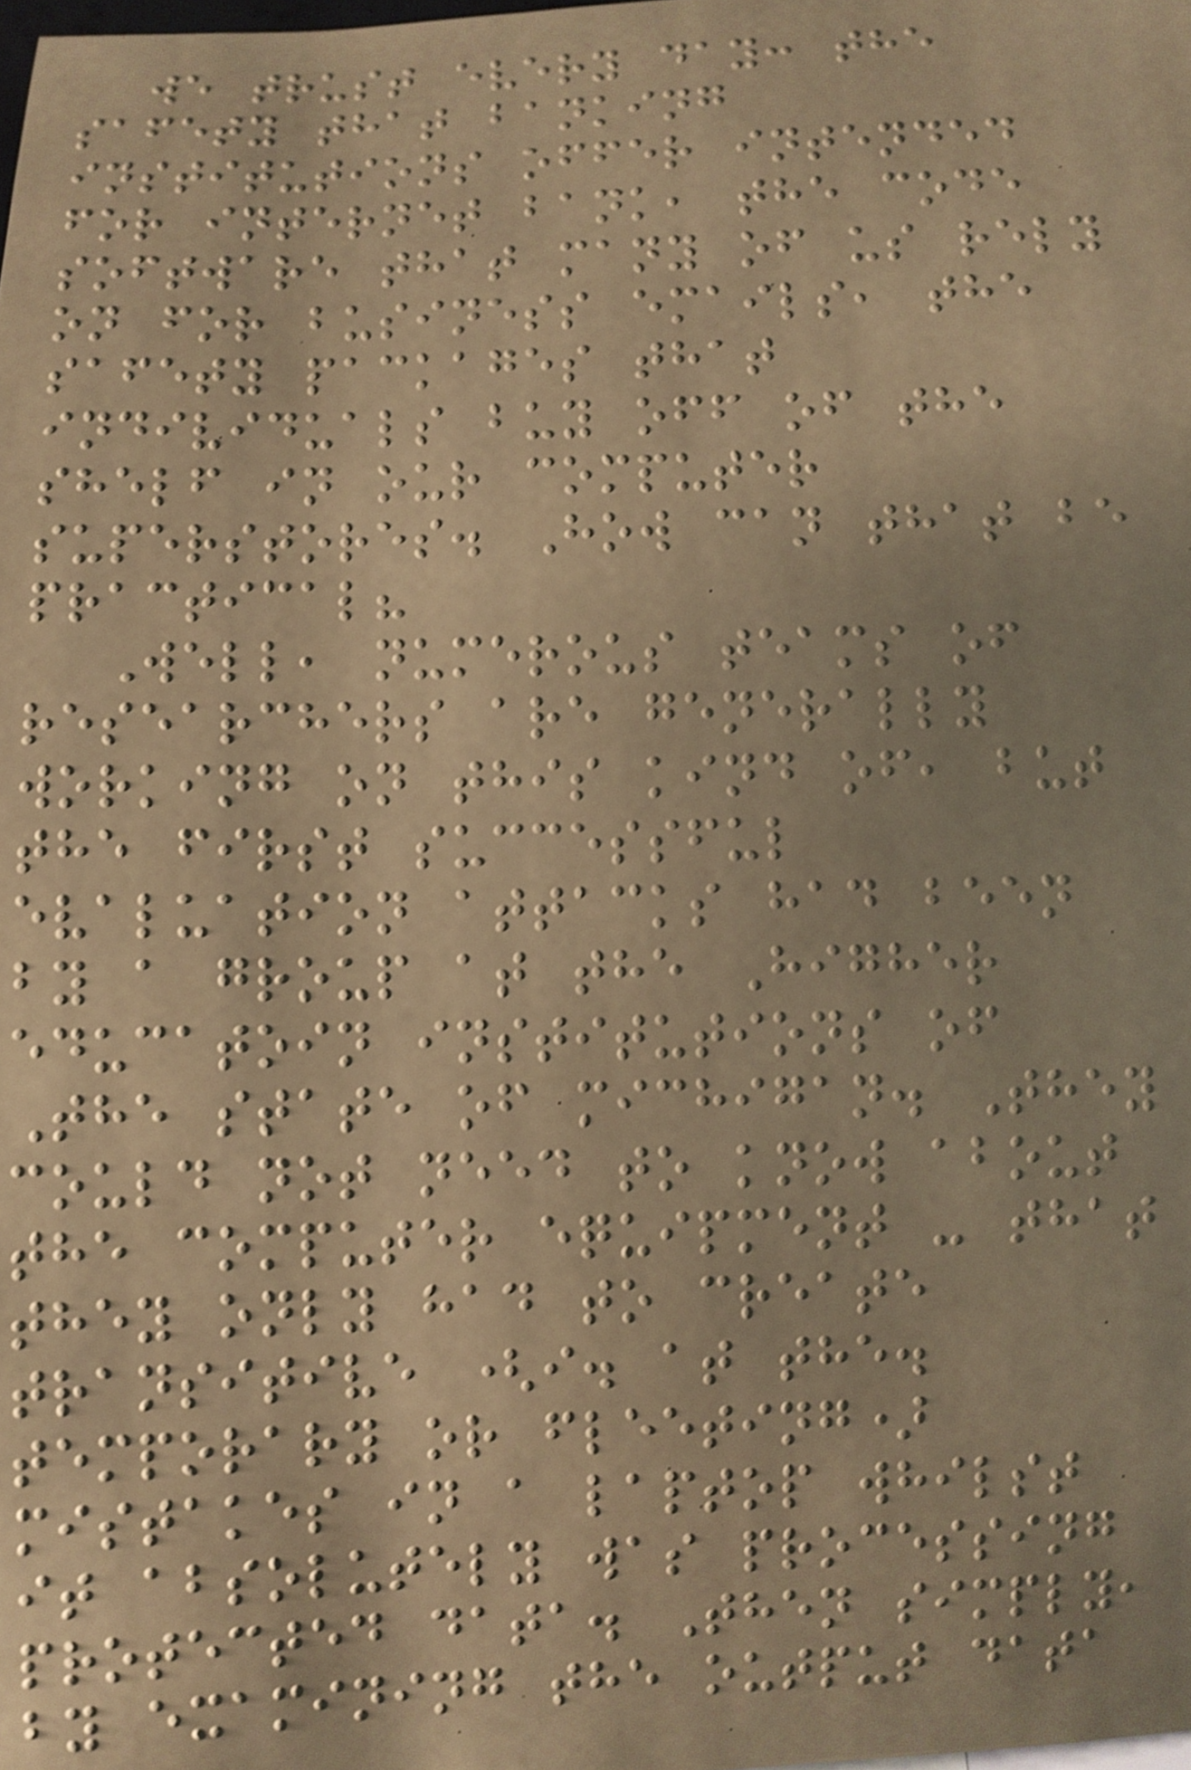we trust every day: the
safety that banking
institutions offer intended
for internet bank, the code
software that many of us rely
on for business emails, the
safety packages that
individuals buy off of the
shelf in our computer
superstores. How can that be
practical?
Well, numerous teams of
researchers are generally
working on this kind of, but
the first successful
evaluation attacks had been
by a group at the Higher
educatoin institutions of
The state of michigan. They
could not need to know about
the computer equipment - that
they only had to create
transitive (i. at the.
temporary or fleeting)
mistakes in a laptop whilst
it absolutely was processing
protected data. Then simply,
by examining the output data
